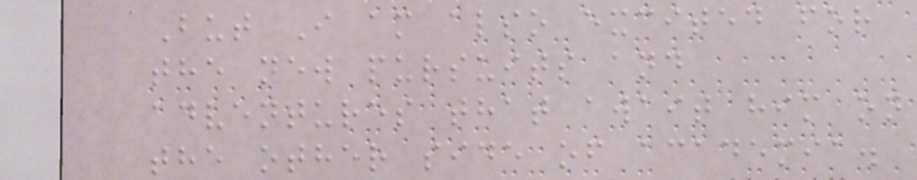But I am also excited for
the new pursuits and
adventures that await him on
the other side of academia.
